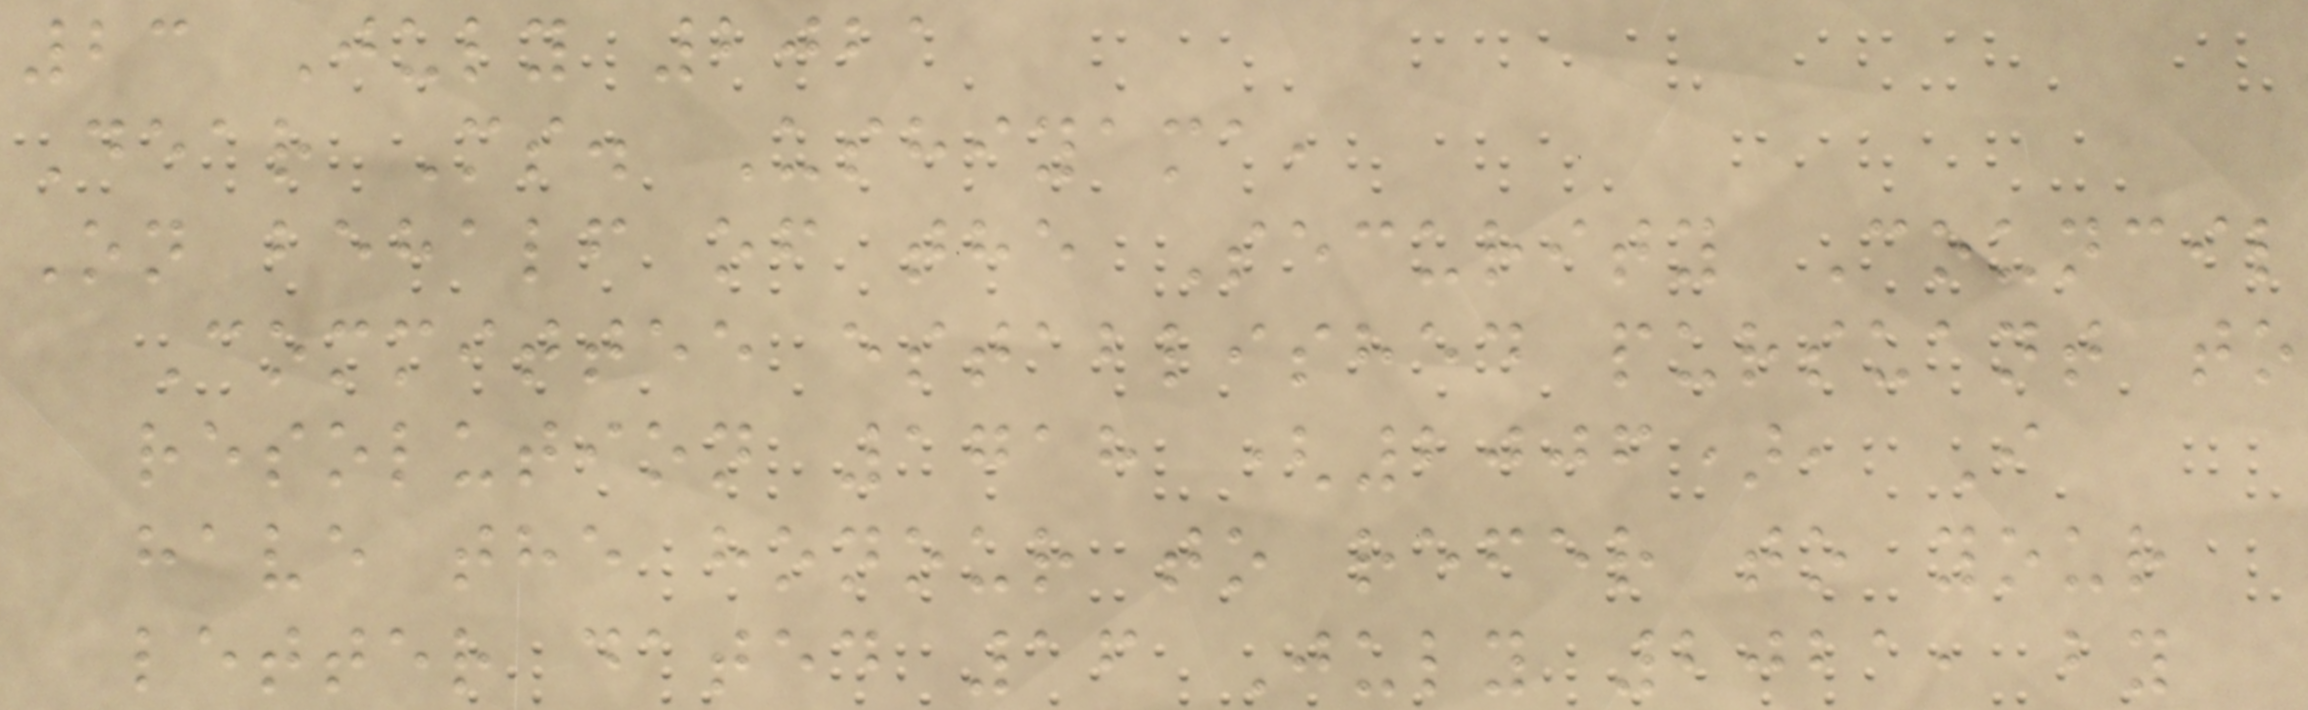23 July 2021
Dear Ms. Ushiyama,
On behalf of the Security Council
Committee established pursuant to
resolution 1718 (2006), I
have the honour to refer to your
letter dated 16 July 2021, by
